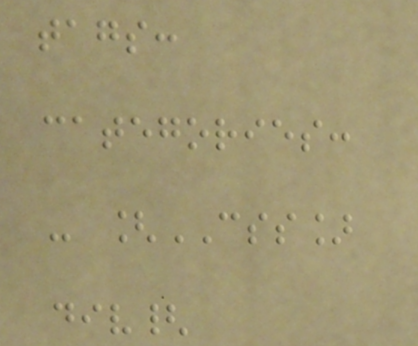tags:
categories:
- [CSS]
div{
